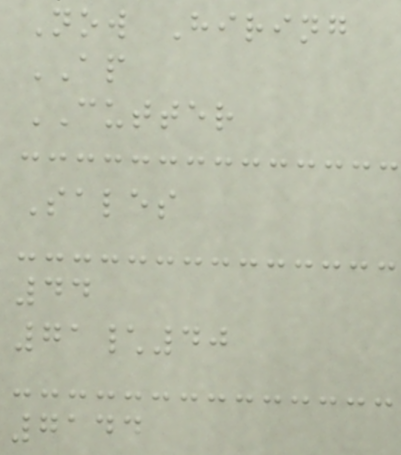Now Hiring
AP
CUTTER
Sales
44
71\40
7144
